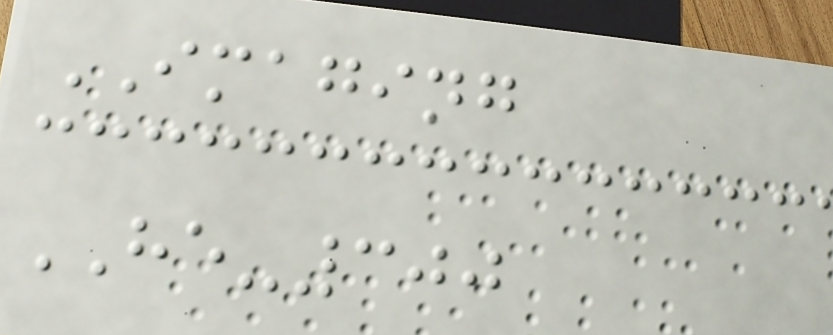IMAGING
HE-300
